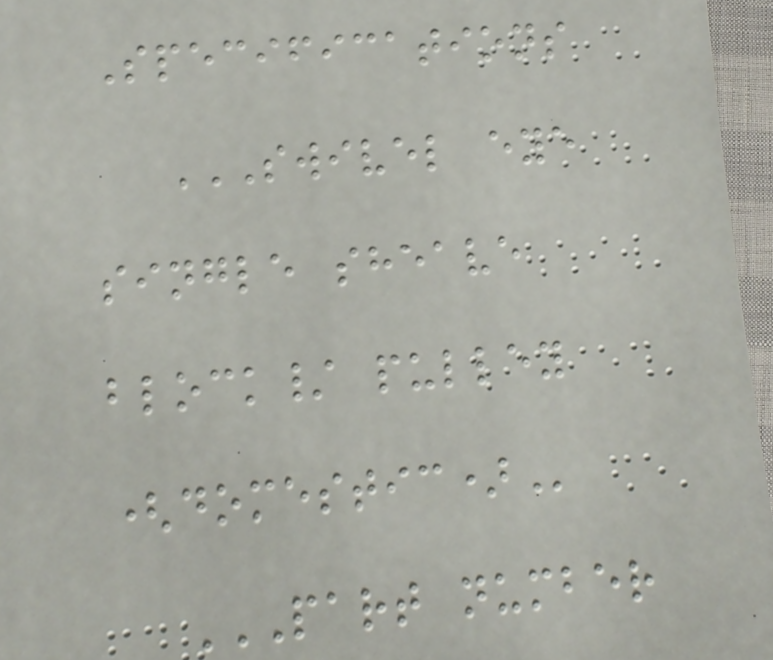Specifications
SWIVEL EYE
SINGLE SHEAVE
BLOCK/ PULLEY
(DOMESTIC)
PART NUMBER
